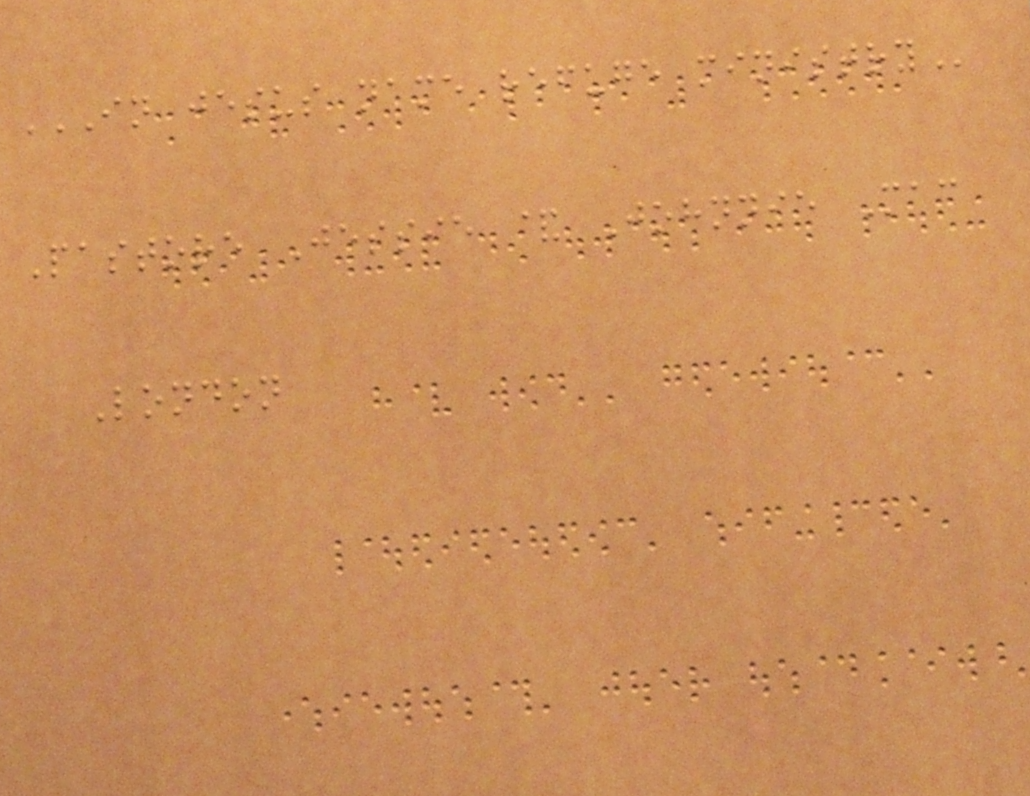IN JESUS NAME REFUGE MINISTRY
Pastore Jessie & Johnnie Mac
London
